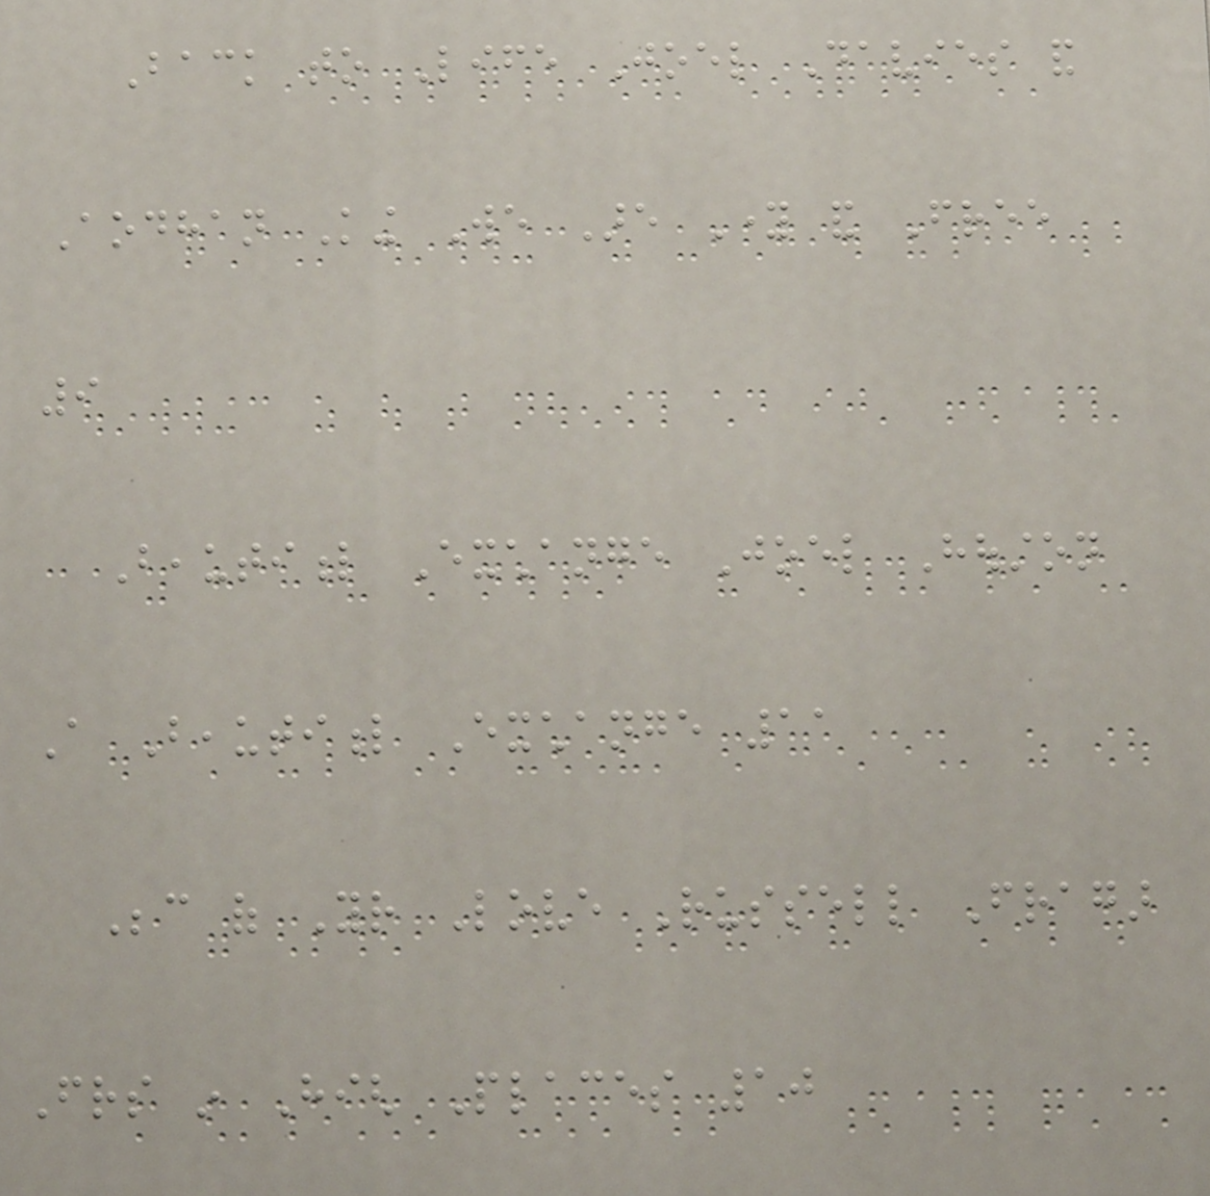Back to Life Joel Davies and
Aodhan King We Are Young and Free
9
Beautiful Exchange Joel Houston
A Beautiful Exchange 11
Because of Your Love Russell Fragar
Friends in High Places 10
